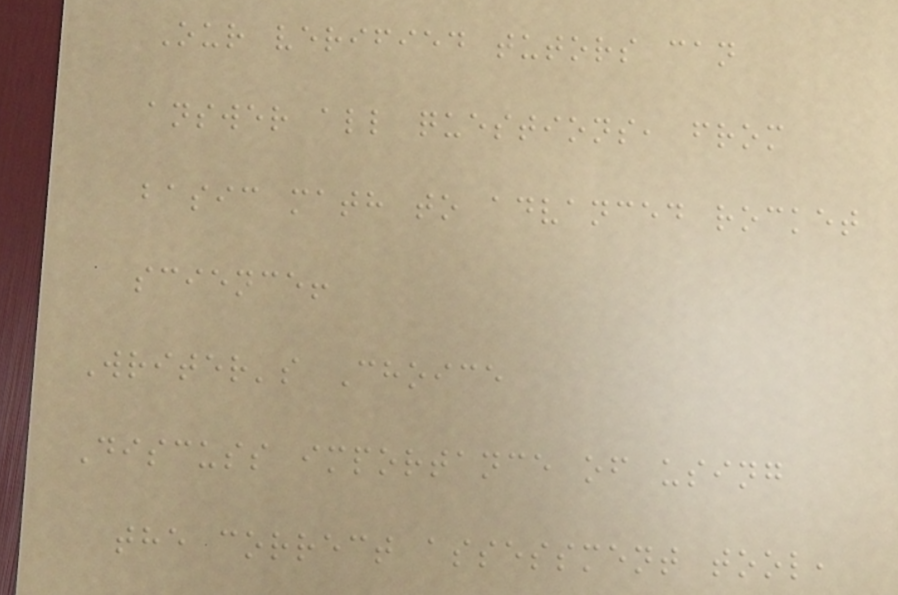Our verified tutors can
answer all questions, from
basic math to advanced rocket
science!
Writer's Choice
Discuss importance of using
the correct assessment tool,
